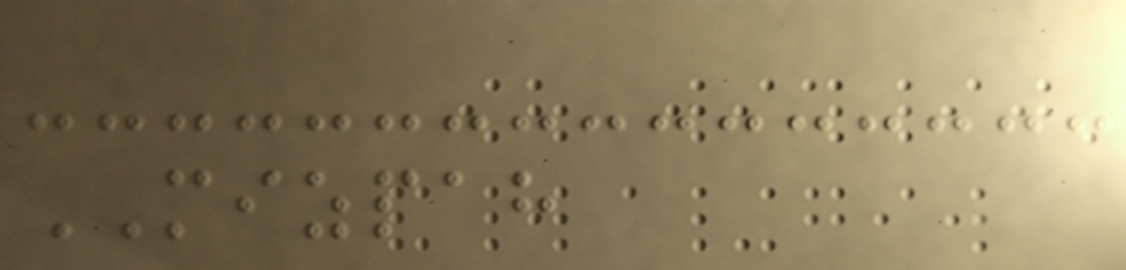MIZPAH
